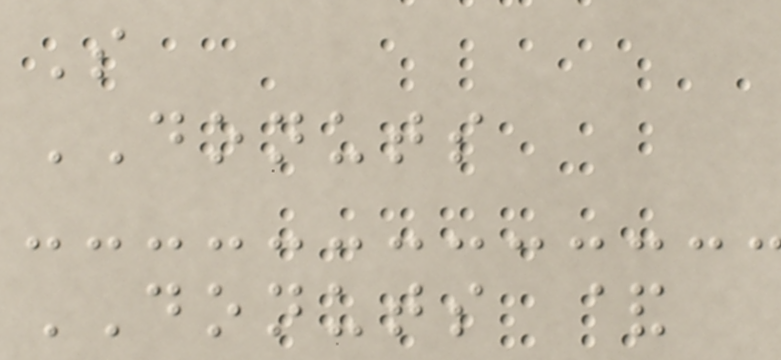S
DONUTS
DONUTS &
